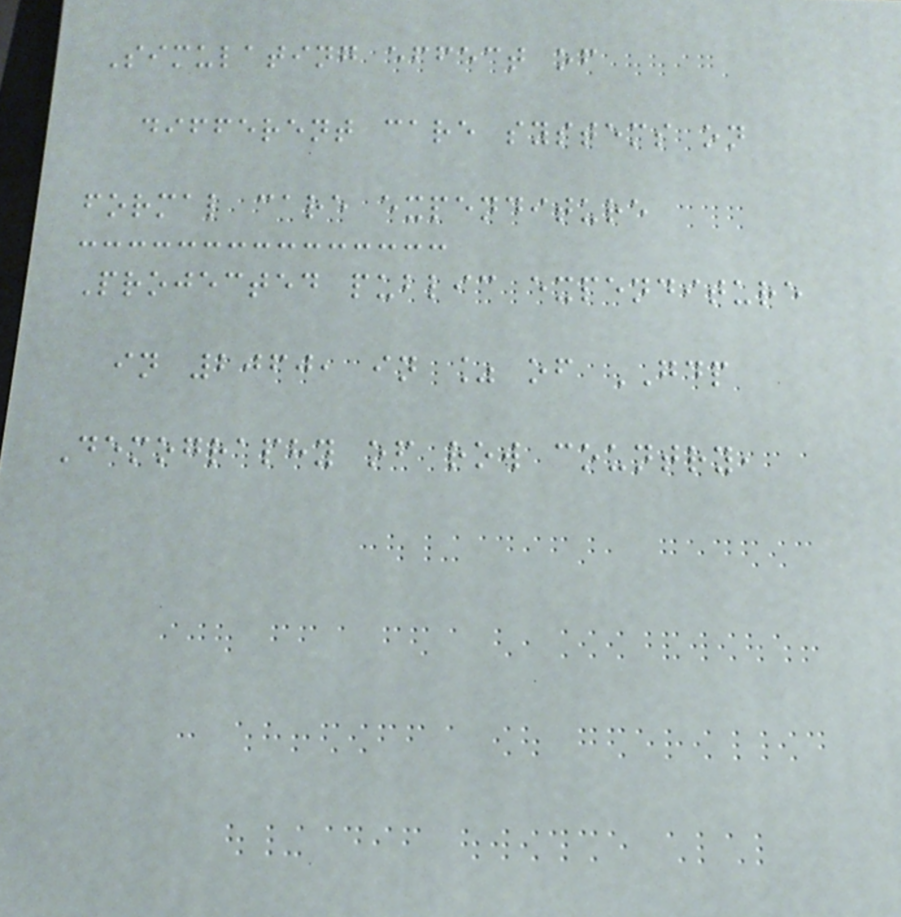Simulating effect of
different care systems on
formal care expenditure
Projected public expenditure
in 2060, in % of GDP
Demography of row country,
